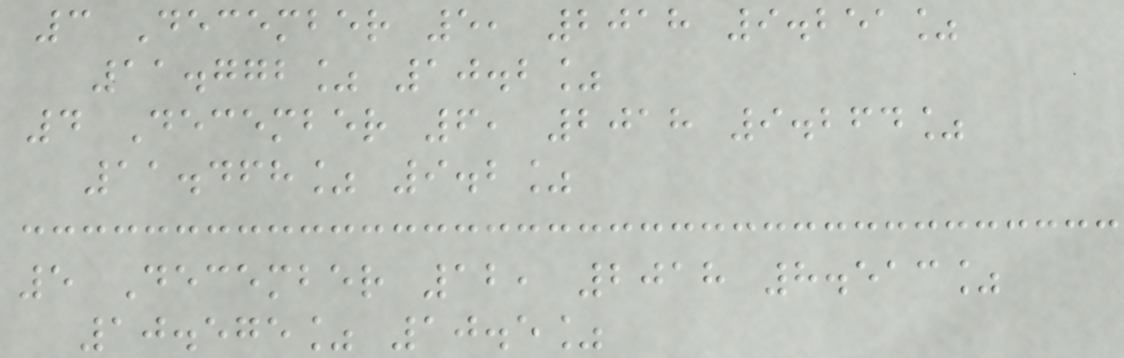3 December 5, 2018 9.251%
11.772% 10.2%
4 December 6, 2018 9.264%
11.468% 9.2%
5 December 12, 2018 8.513%
10.575% 10.5%
